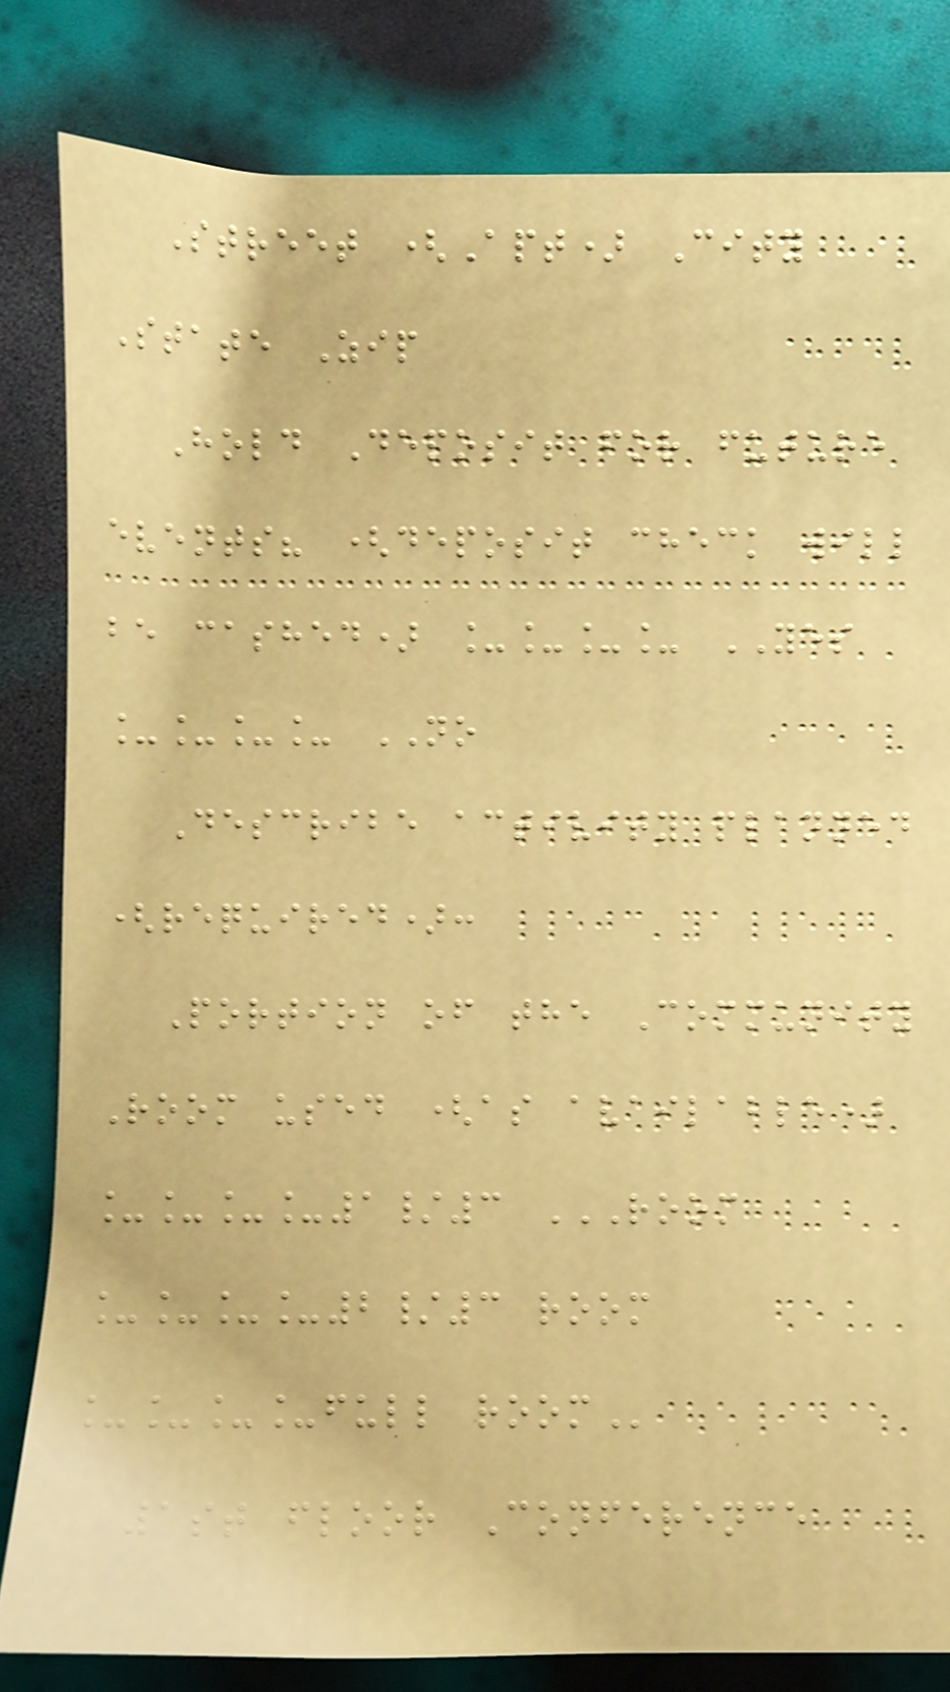Street (Apt) City
State Zip
Hold Deposit for future
events? (deposit check will
be cashed) ____ YES
____ NO
Describe activity planned
(required):
Portion of the Community
Room used (as available)
____1/3 ROOM
____2/3 ROOM
____FULL ROOM
1st floor Conference
